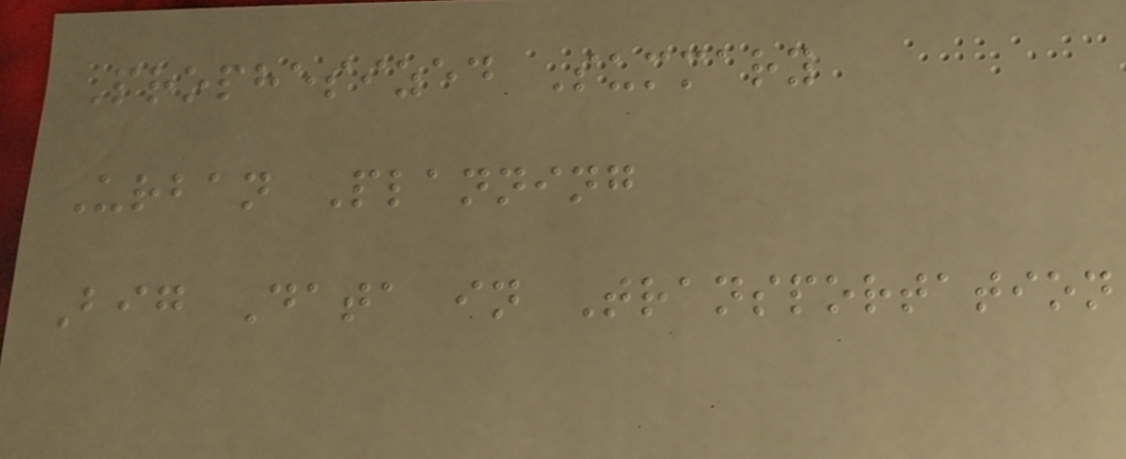Prophesized Summary
Urban Planning
Big Data in Transportation
